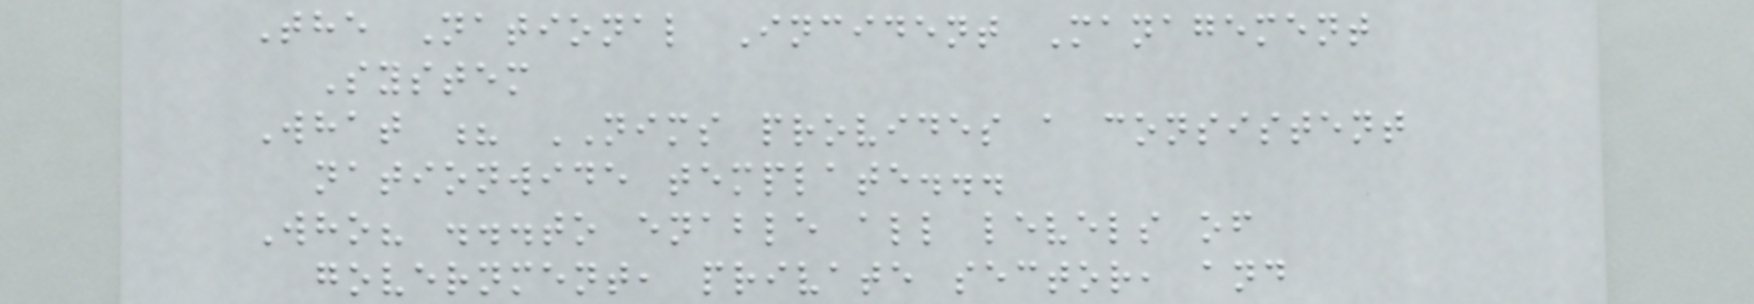The National Incident Management
System
What ? NIMS provides a consistent
nationwide template...
Who? ...to enable all levels of
government, private sector, and
